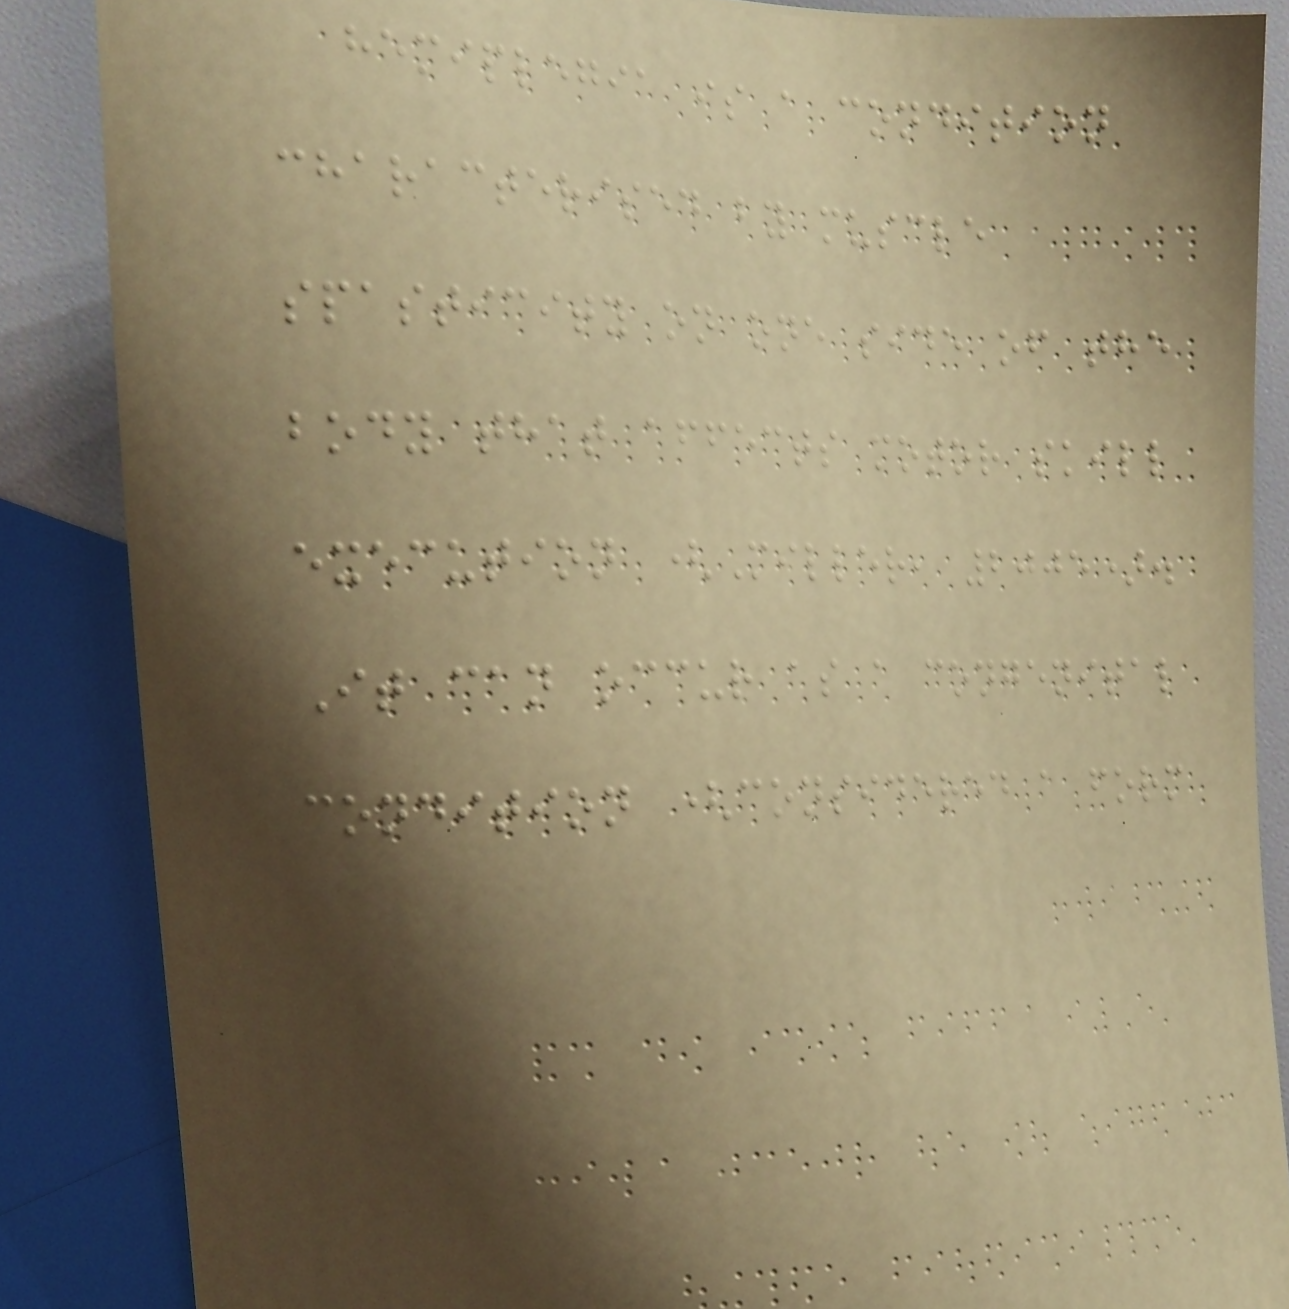hemiplegia is a condition
characterised by muscle
spasticity on one side of the
body that affects motor skill
execution (Miller, 2005).
It can occur as a congenital
condition (considered a form
